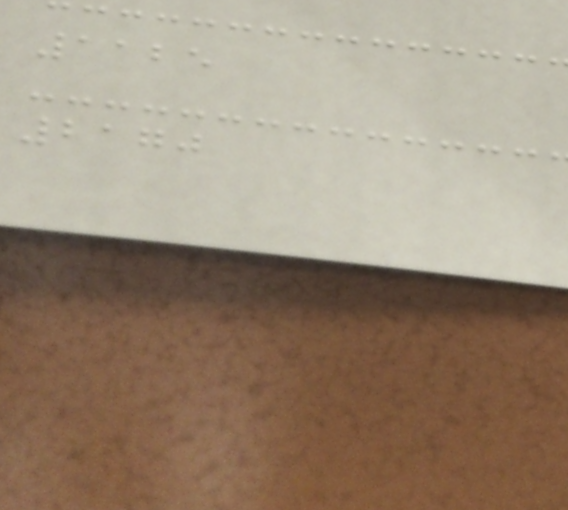1125
2170
